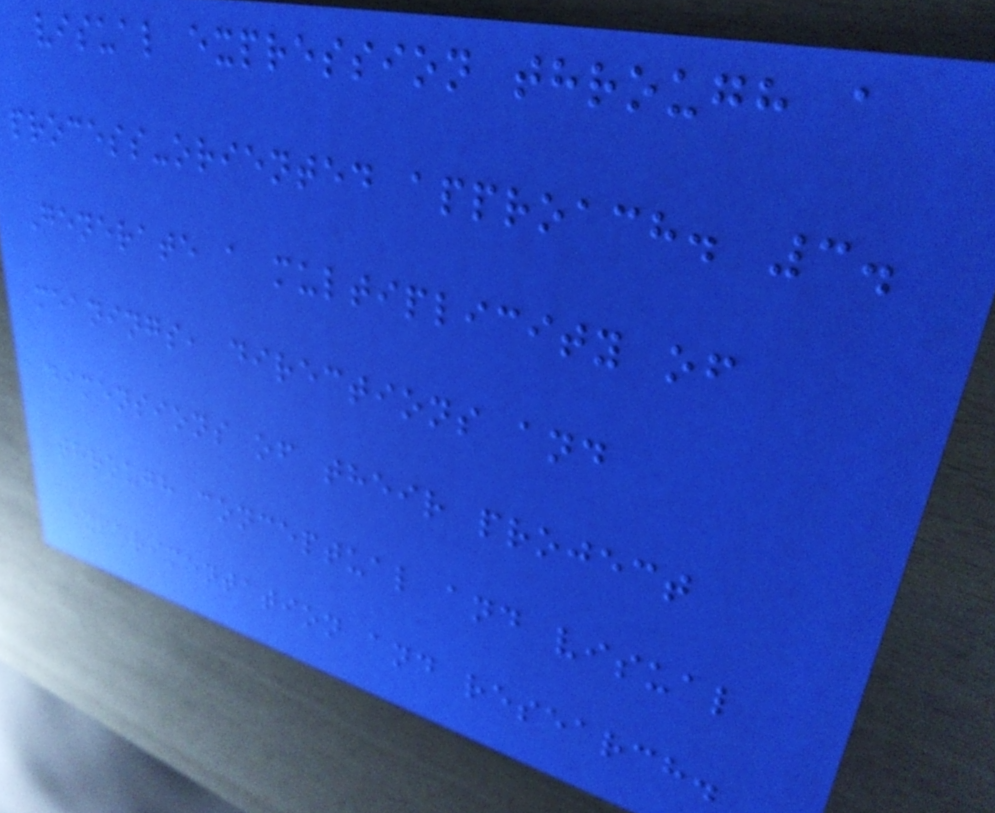visual expression through a
process-oriented approach. 3.
Generate a multiplicity of
meanings, directions and
dimensions of their project
through conceptual and visual
experimentation and research.
